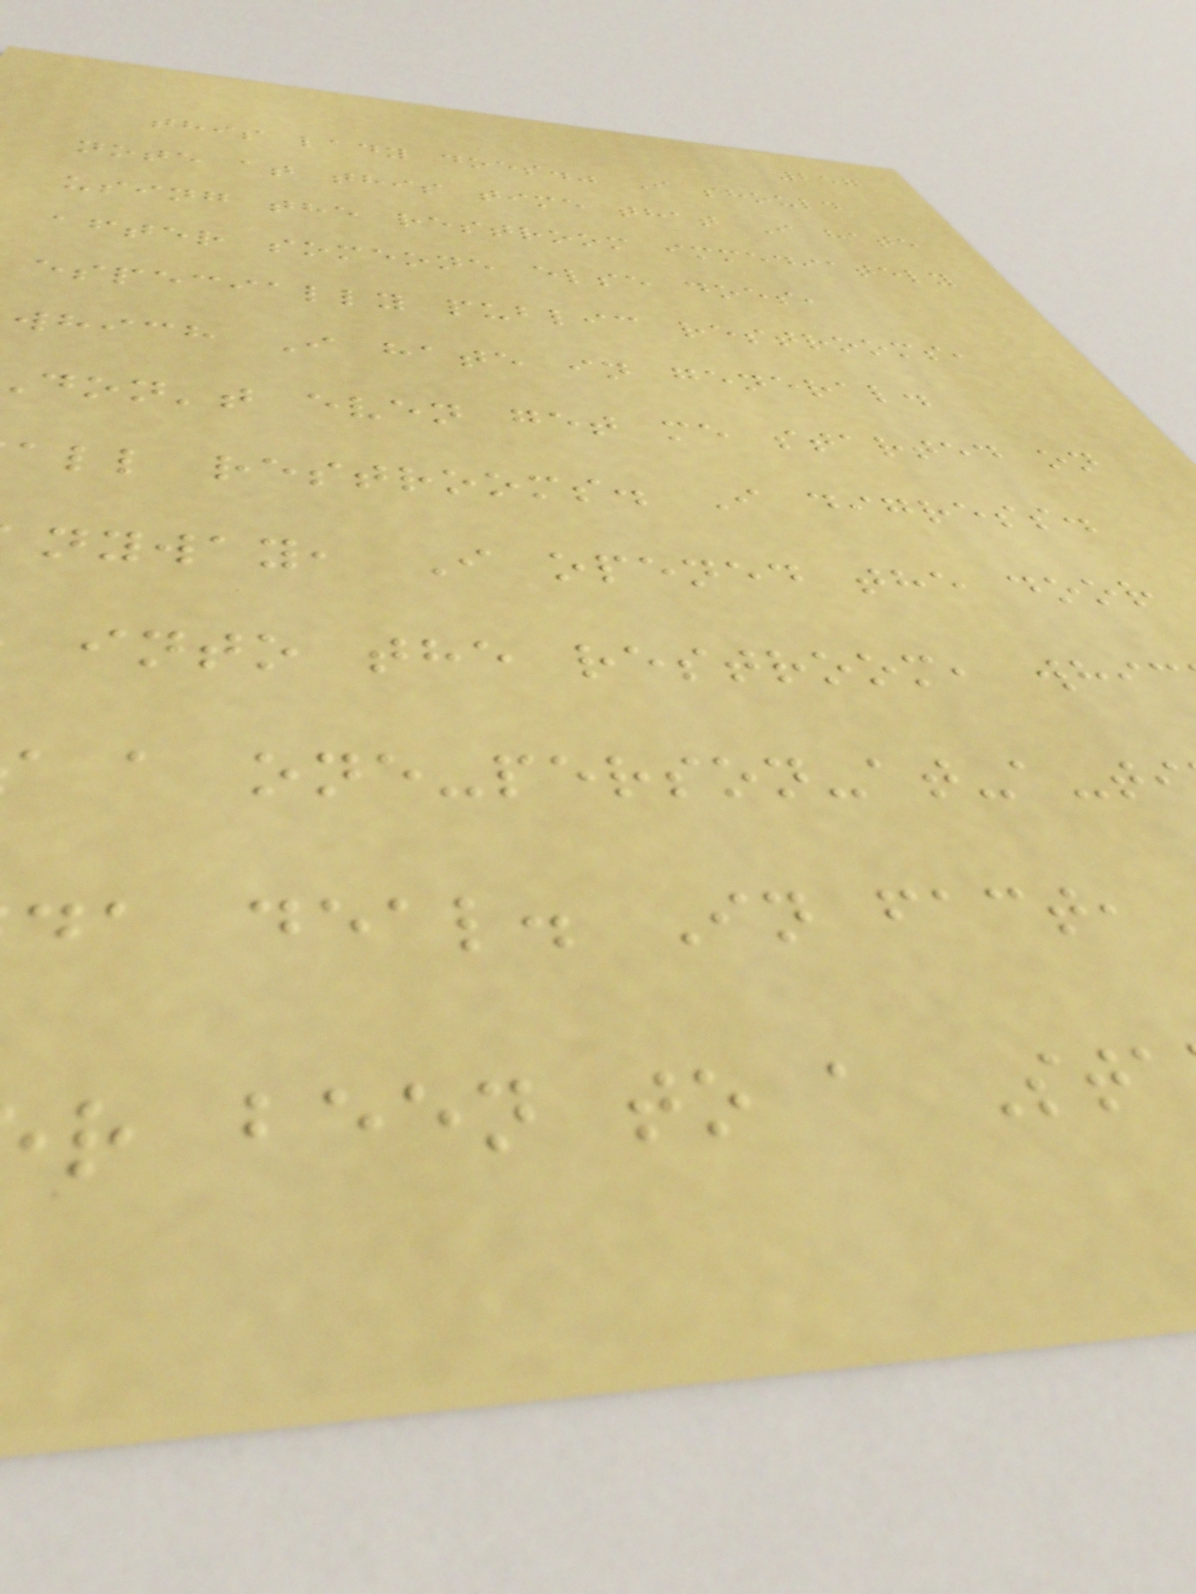257
this lady does." I should
note at this time that I hate
using the restroom immediately
after someone else does,
especially public restrooms,
which I hate in general.
don't even get me started on
all restrooms. I digress.
nyway, I opened the door
into the restroom, whi
a one-person-at-a-t
da deal. In fact,
r been to a St
